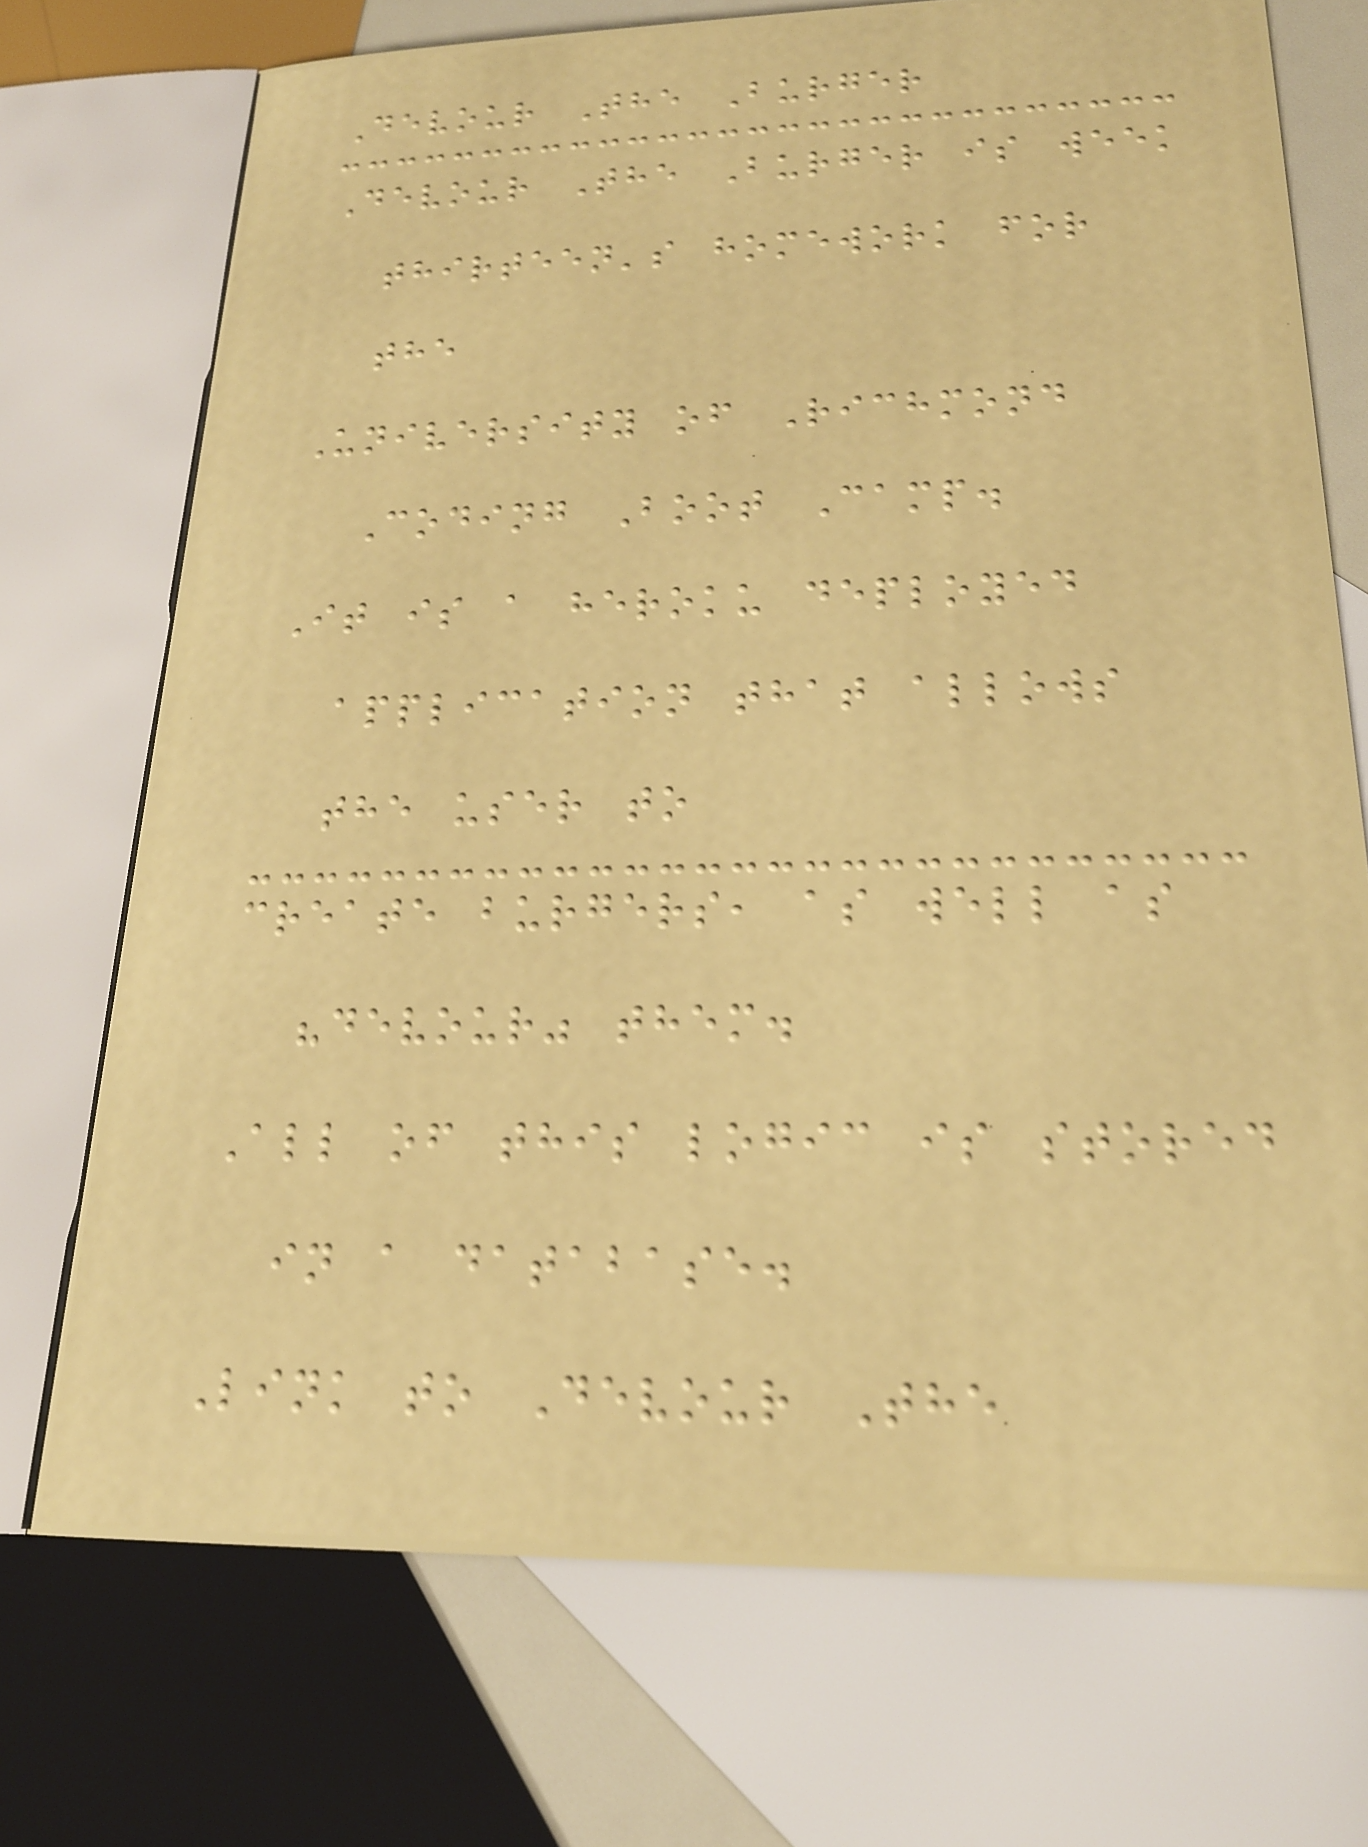Devour The Burger
Devour The Burger is week
thirteen's homework for
the
University of Richmond
Coding Boot Camp.
It is a heroku deployed
application that allows
the user to
create burgers, as well as
"devour" them.
All of this logic is stored
in a database.
Link to Devour The
